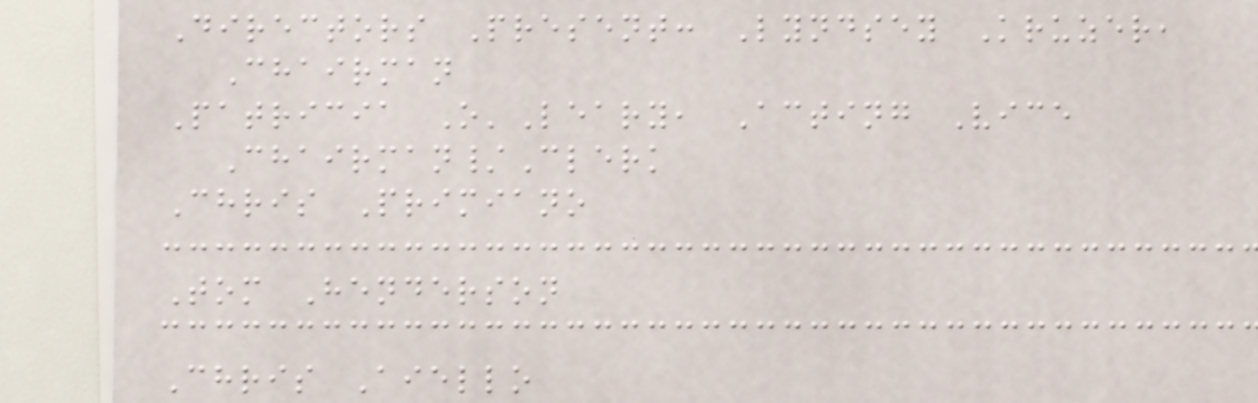Directors Present: Lyndsey Kruzer,
Chairman
Patricia O'Leary, Acting Vice
Chairman/Clerk
Chris Primiano
Tom Henderson
Chris Aiello
